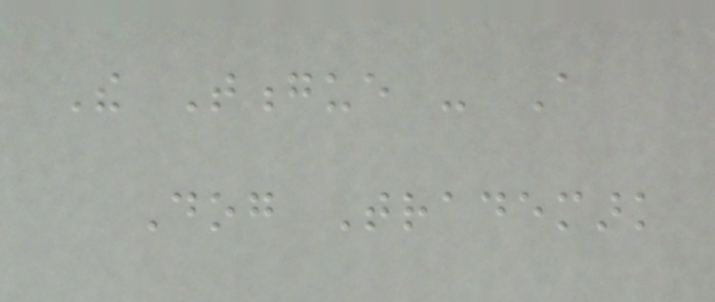The Tongue - A
Dog Trademark
